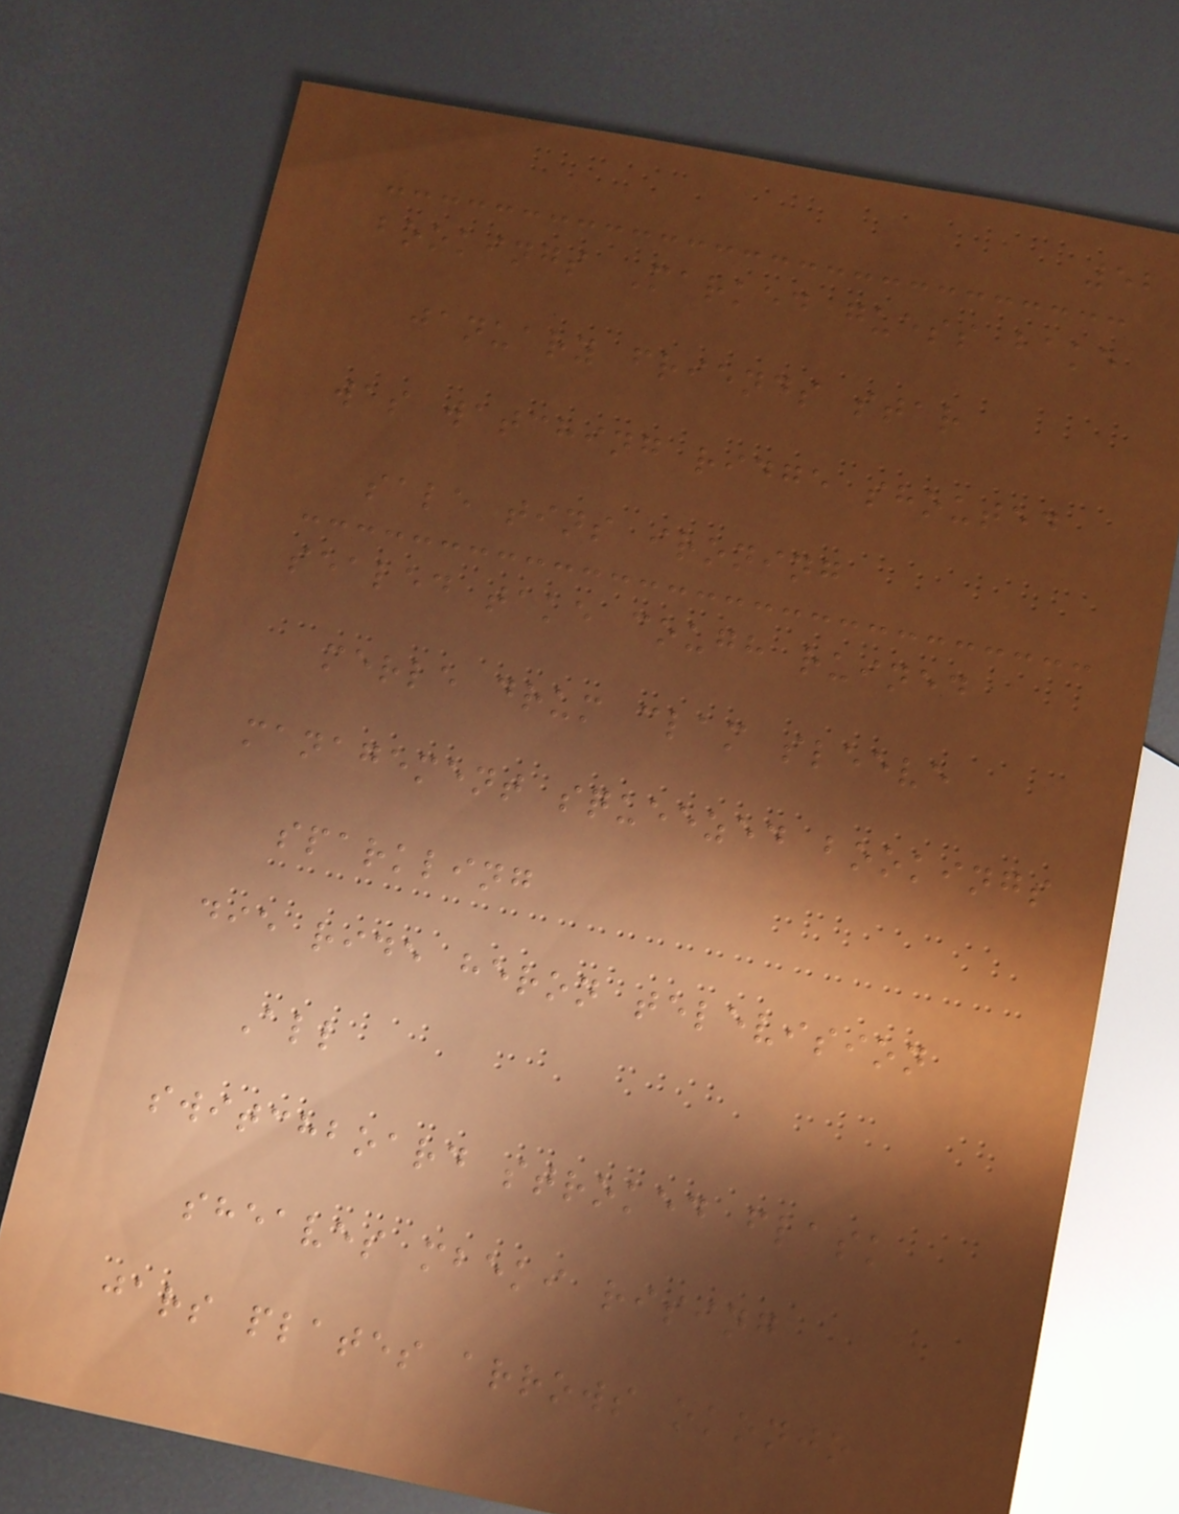52
bookings Marked guess bake
january friends star
was watching ridge shouted
sale tins ironing
sealed take cough ruined
merle drum clam sleeve
management squeezed bookings
sparkling
die ride heron television
All
switchboard stroked flask
sheaves mbeki rising
jars plates arrows okonjo
